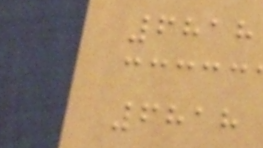6818
6818
